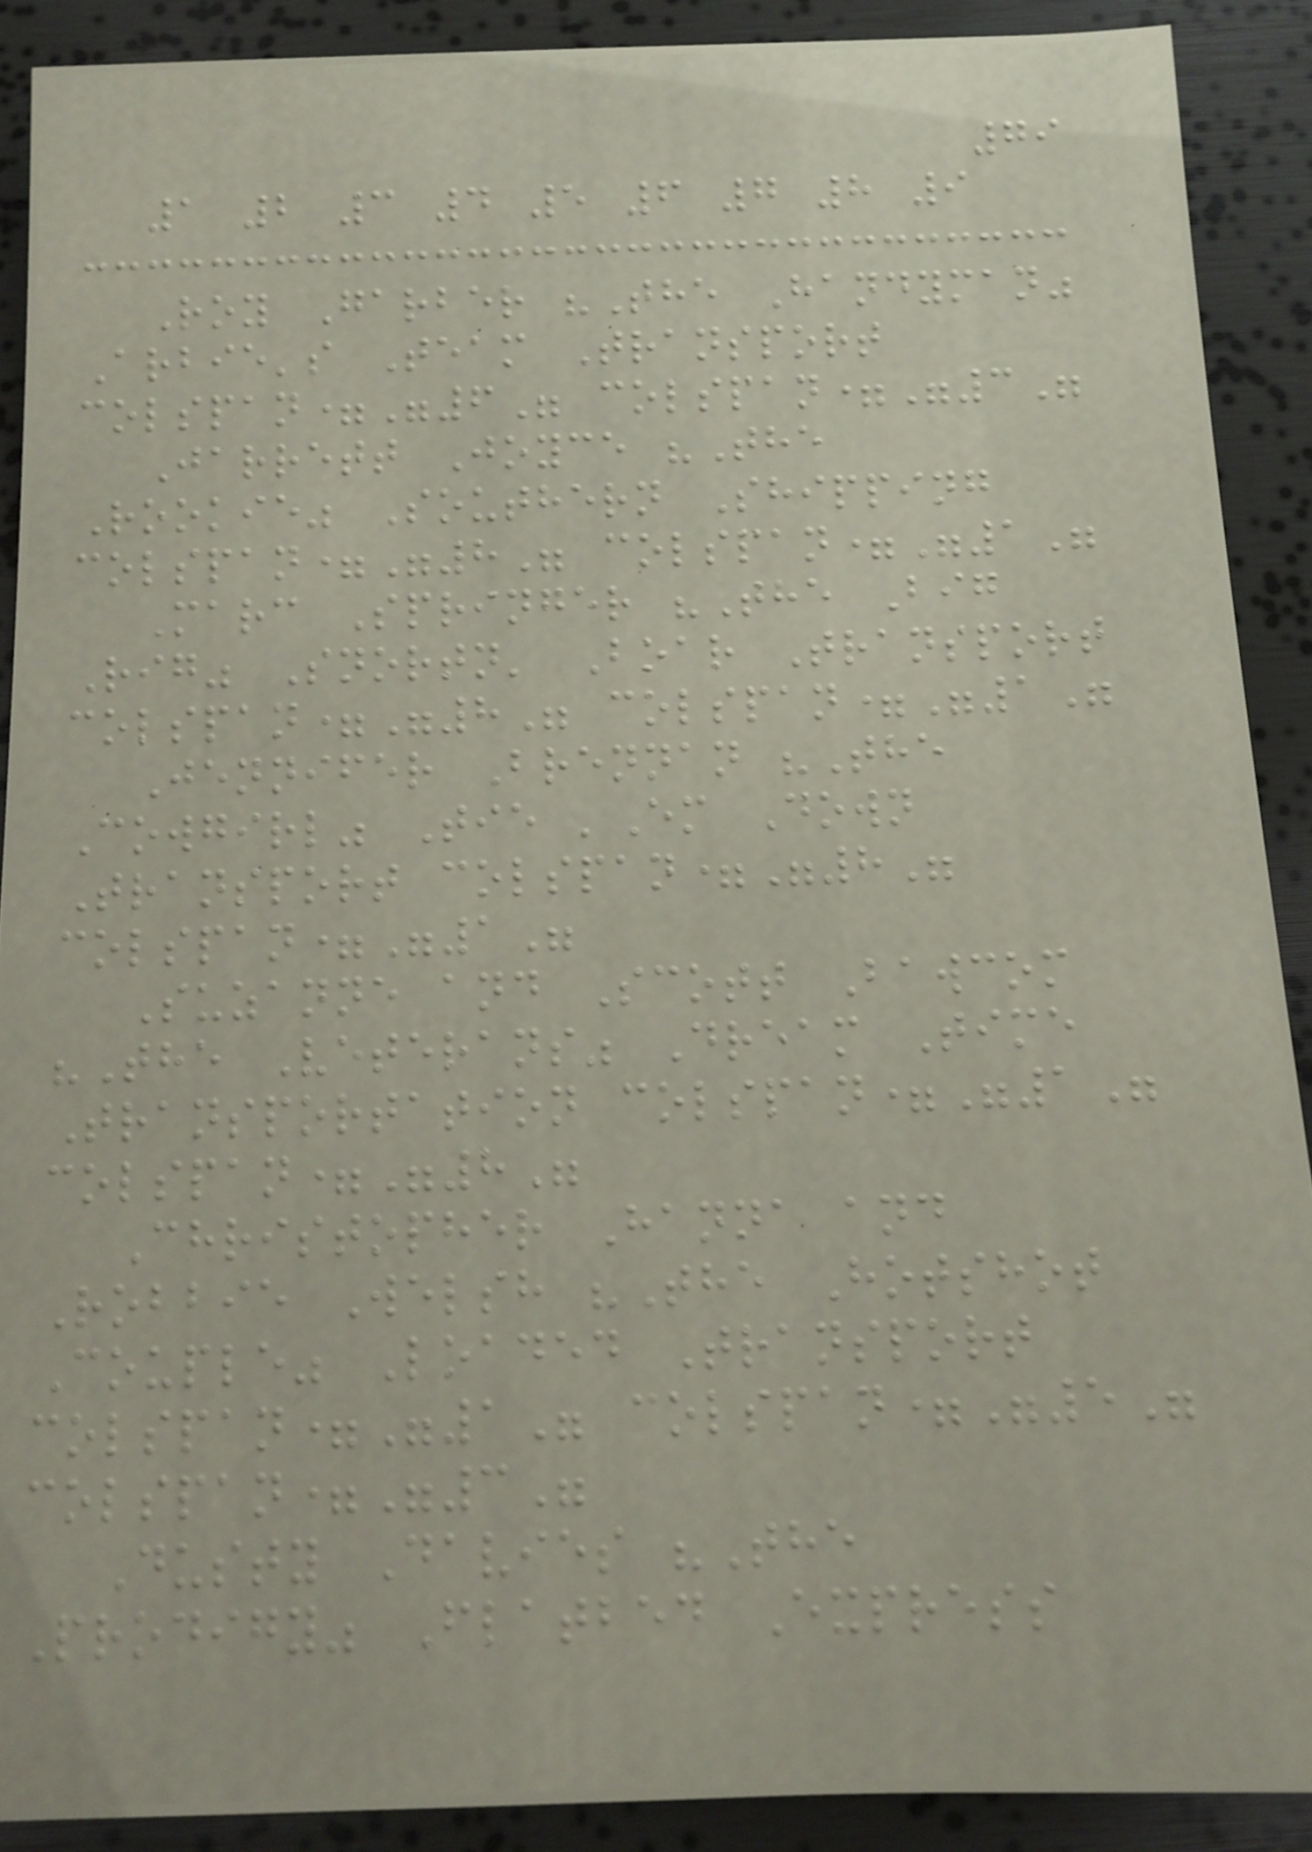79
1 2 3 4 5 6 7 8 9
Roy Garber "The Handyman"
Arbie's Team Transport
colspan="6" colspan="3"
Jarrett Joyce "The
Rookie" Southern Shipping
colspan="8" colspan="1"
Marc Springer "The Big
Rig" Snortn' Boar Transport
colspan="8" colspan="1"
Jennifer Brennan "The
Cowgirl" Tie 'Em Down
Transport colspan="8"
colspan="1"
Suzanne and Scott Bawcom
"The Veterans" Dream Time
Transportation colspan="1"
colspan="8"
Christopher Hanna and
Robbie Welsh "The Hotshot
Couple" Loaded Transport
colspan="1" colspan="5"
colspan="3"
Dusty Davies "The
Prodigy" Flatbed Express
